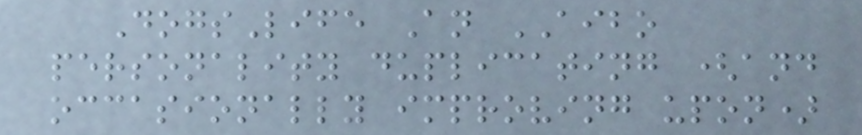DogsLife An AIBO
personality duplicating (and
occasionally improving upon)
